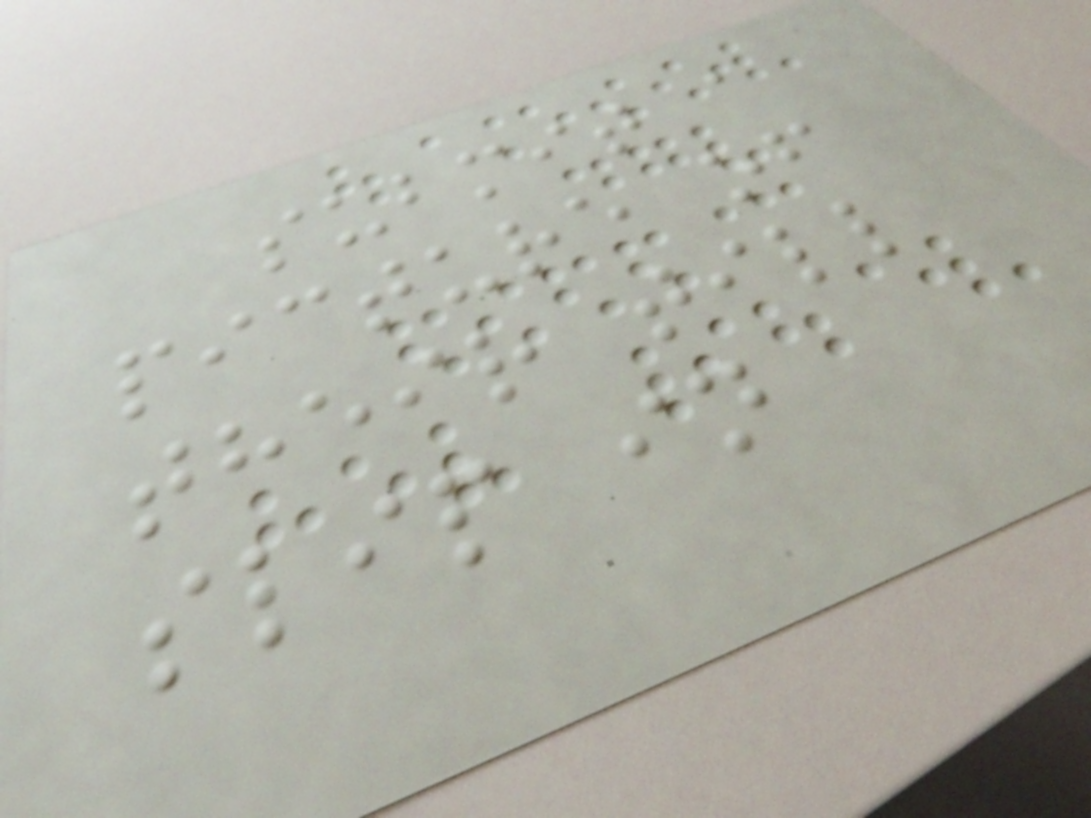submit a
picture of
their till
slip in
